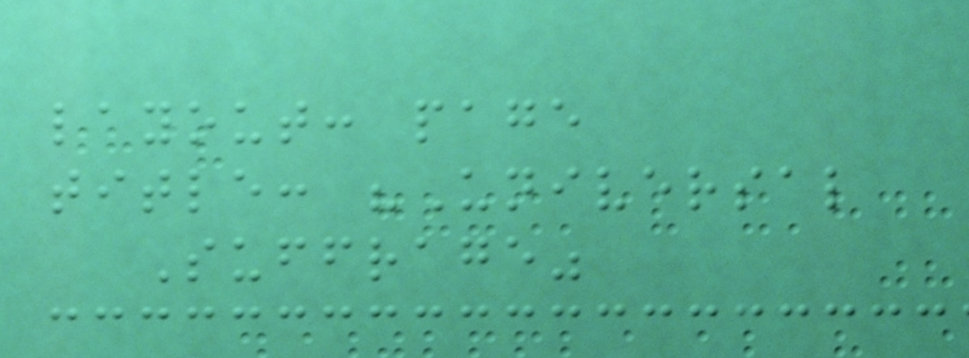layout: page
title: "Universal
Suffrage"
